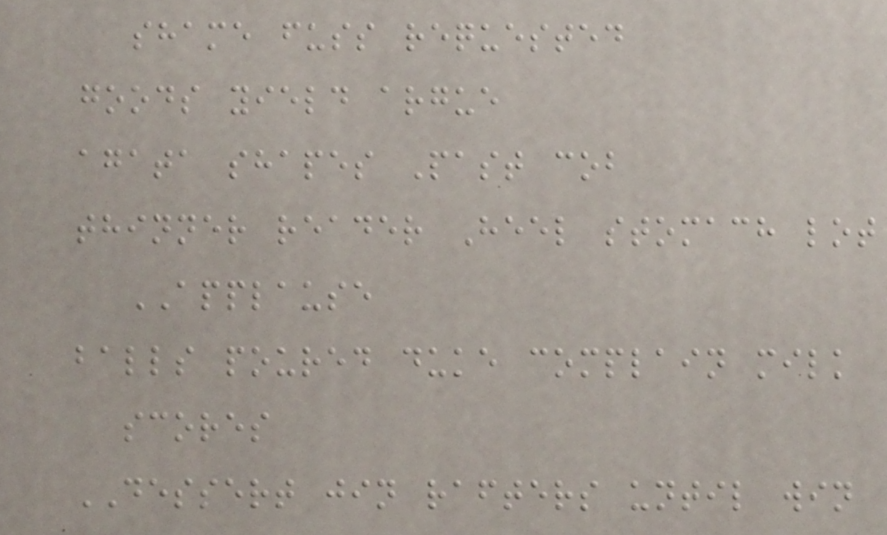shame fuss requested
goods yield argue
agata shapes Past cob
thinner reader Heel stomach lot
APPLAUSE
balls poured duke complain milk
scores
DESSERT jin rafters until win
